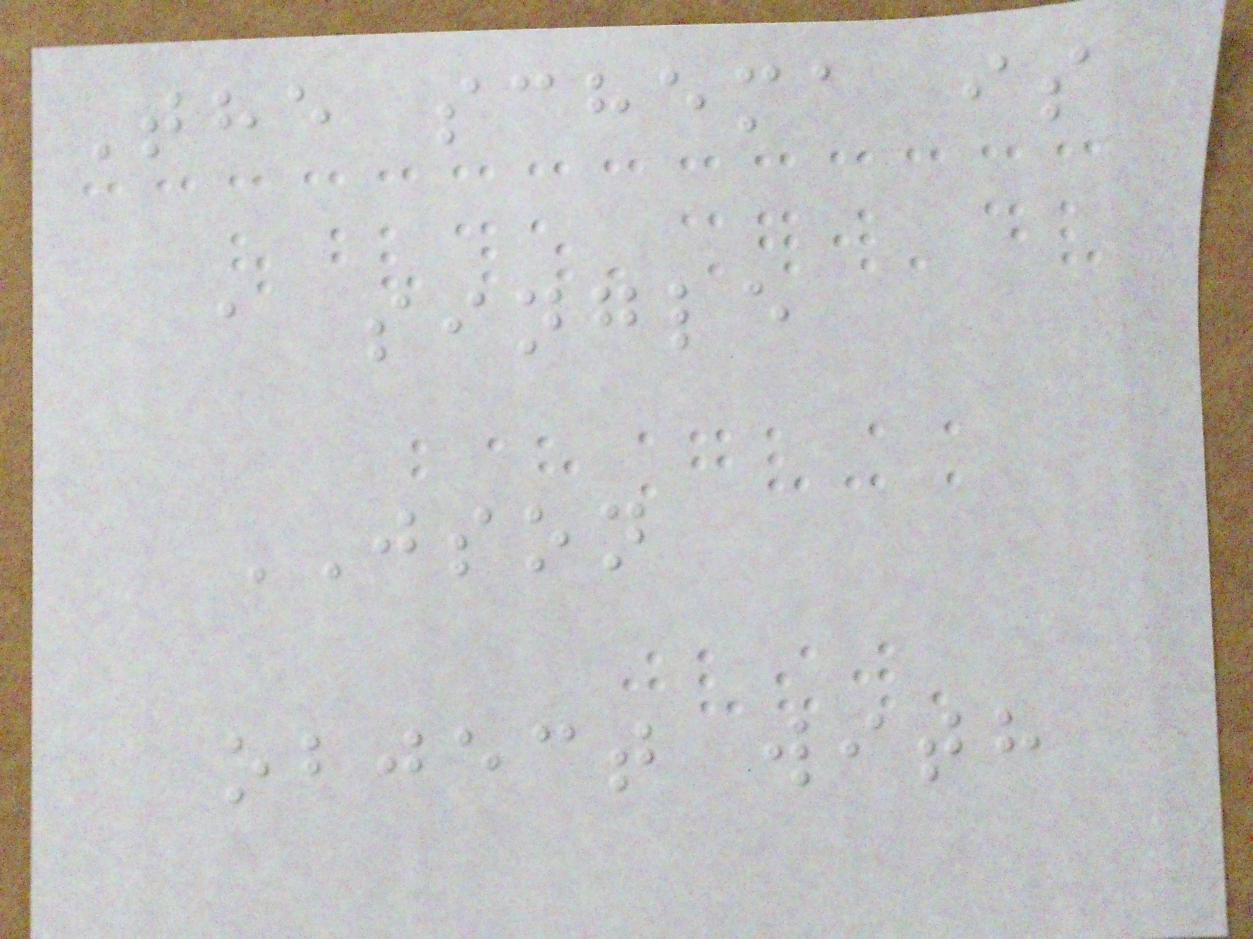The schema is
a single
JSON
object with
